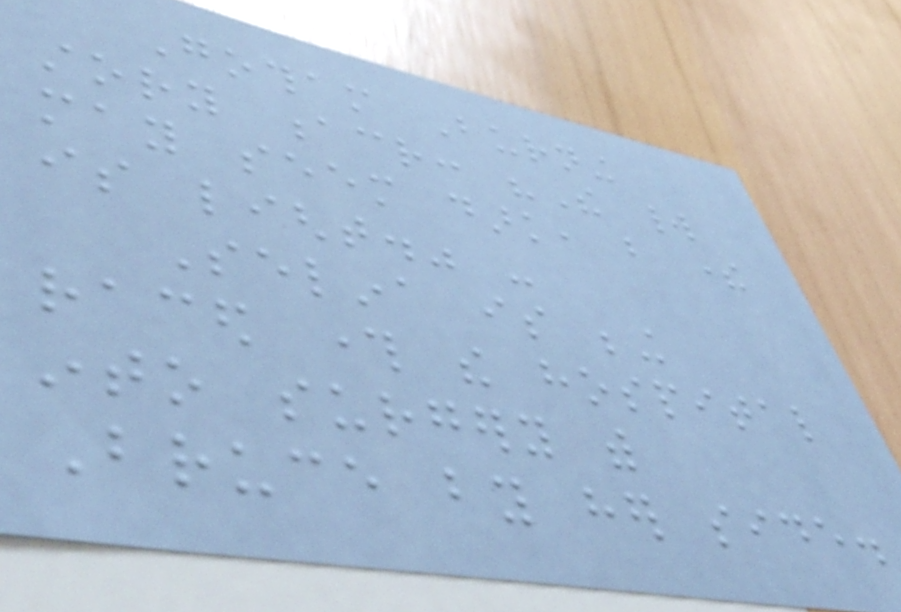Gotham Burning
story acr: "The world
may seem dark, but there
is light." -
Selina is being
raced through the hospital
into surgery with
Bruce by her side.
